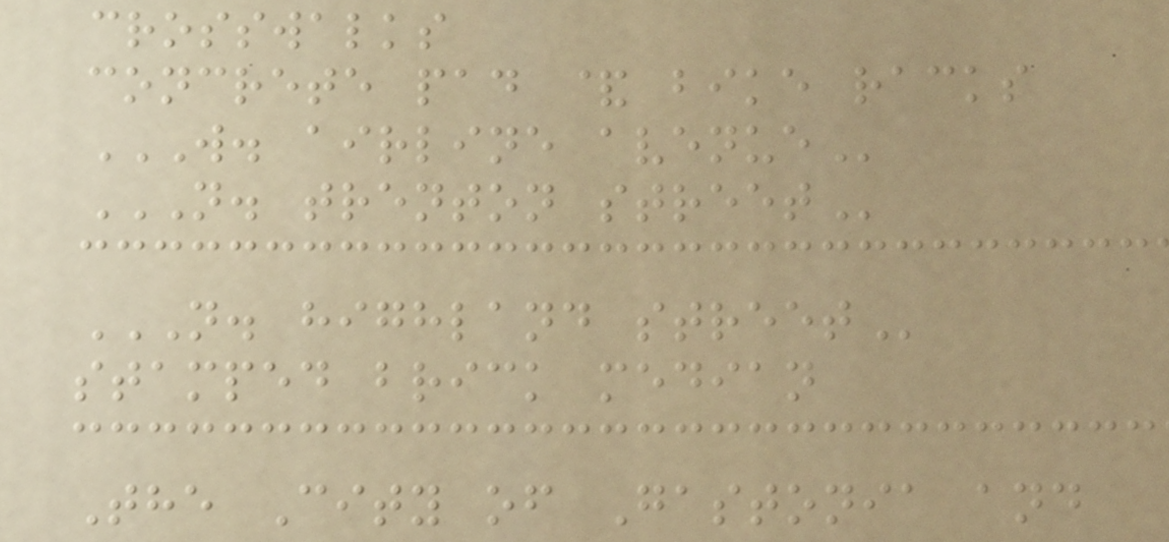crosswalks
concrete pad & bike racks
W. AIRLINE AVENUE
N. TRENTON STREET
N. HIGHLAND STREET
stamped brick median
The City of Gastonia and
